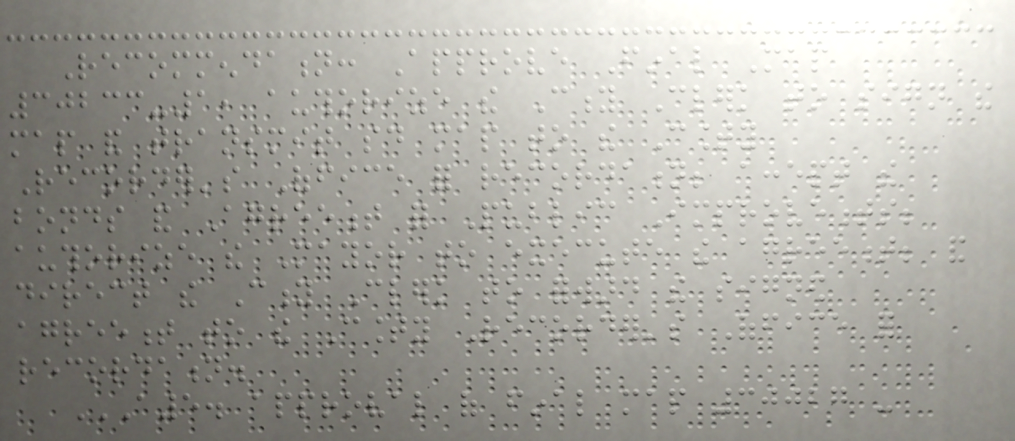Recommendation: Approve Final Map
30233-1, authorize the City Clerk to sign the
map and transmit said map to the County
Recorder's Office for recordation; accept the
bonds and Agreement for Public Improvements;
authorize the Mayor to execute the agreement; and
direct the City Clerk to forward the signed
agreement to the County Recorder's Office for
recordation.
A5. APPROVAL OF FINAL MAP 30027 -
